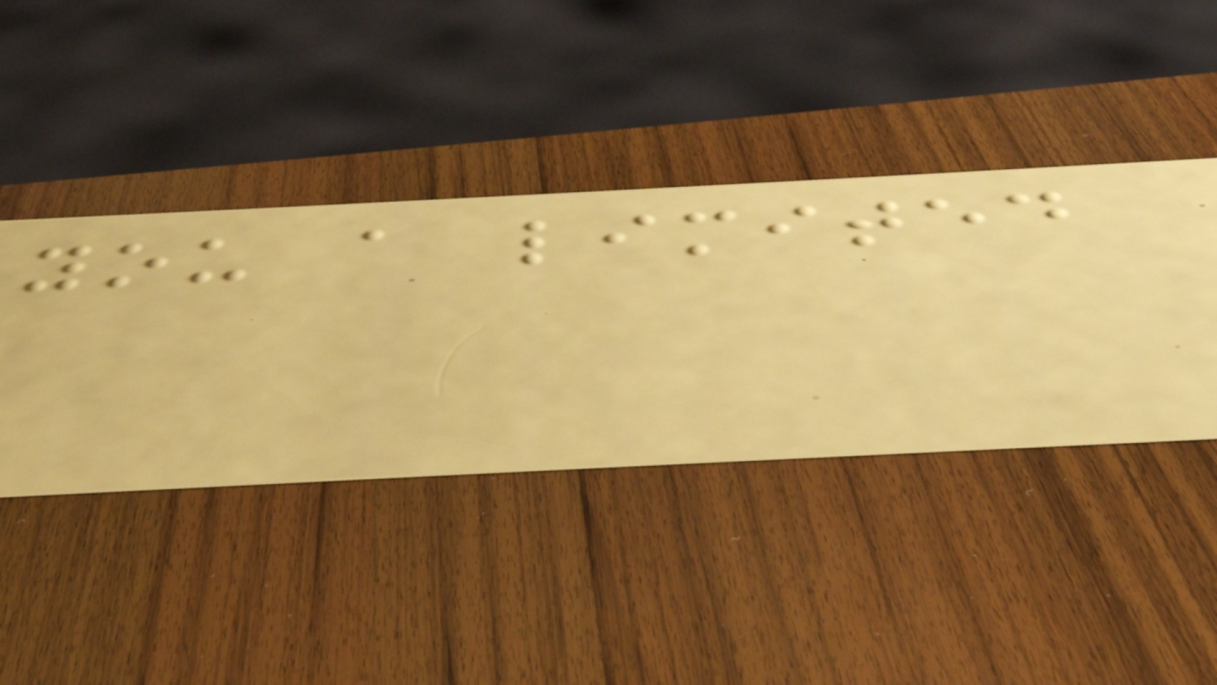you a limited
